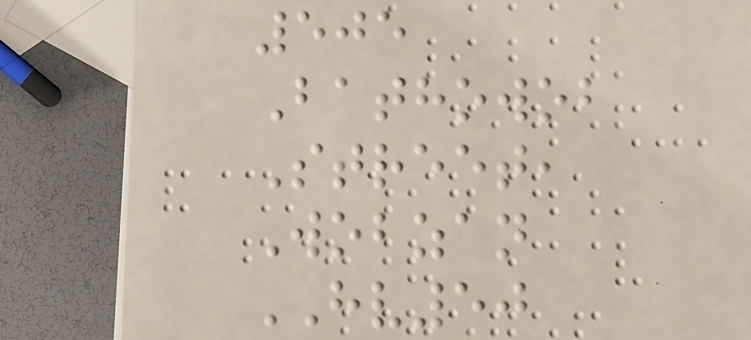505
Bathowob
Street,
Wobzan
HV50
